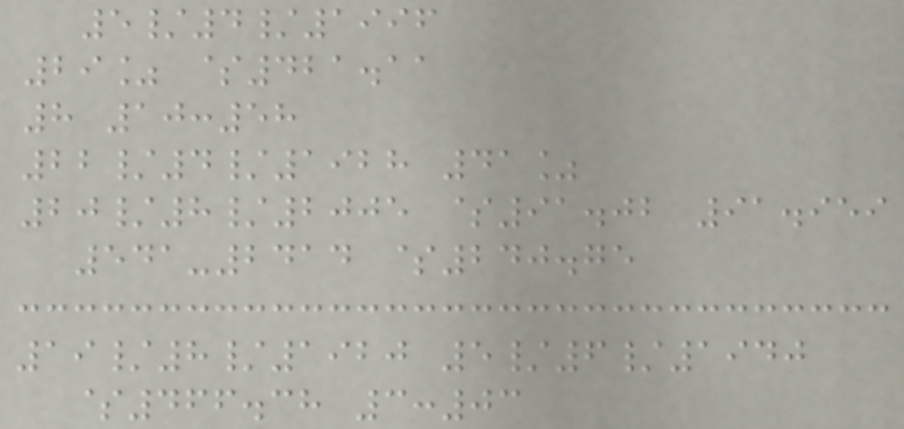5/4/1996
29% $421.11
8 10:58
22/4/1928 41%
20/8/2005 $91.02 91.959
541-2414 $240.75
19/8/1920 5/6/1940
$466.38 3:03
